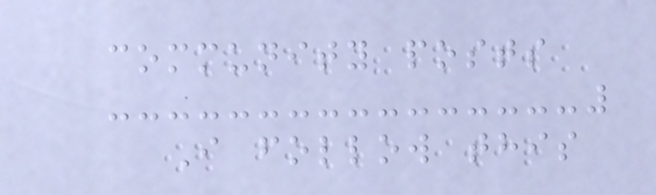community posts
I follow this
